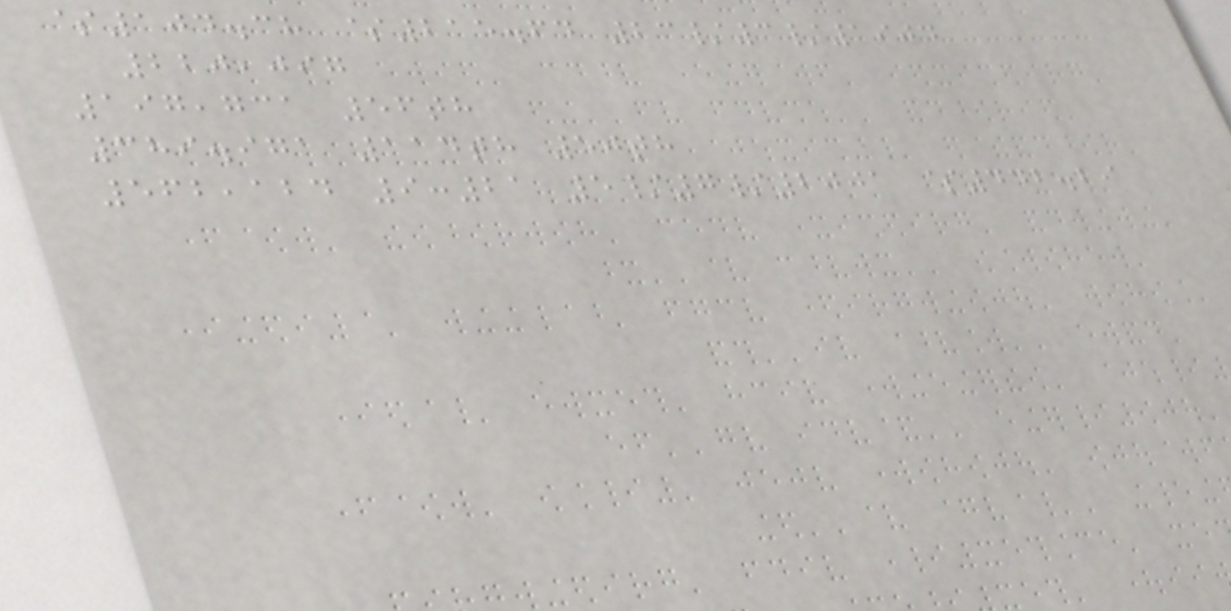$104.38 $215.64 23/3/1904
220,097
197,731 56th
389.971 114th 50th
562,124 9:21 5/7/2001 $442.29
